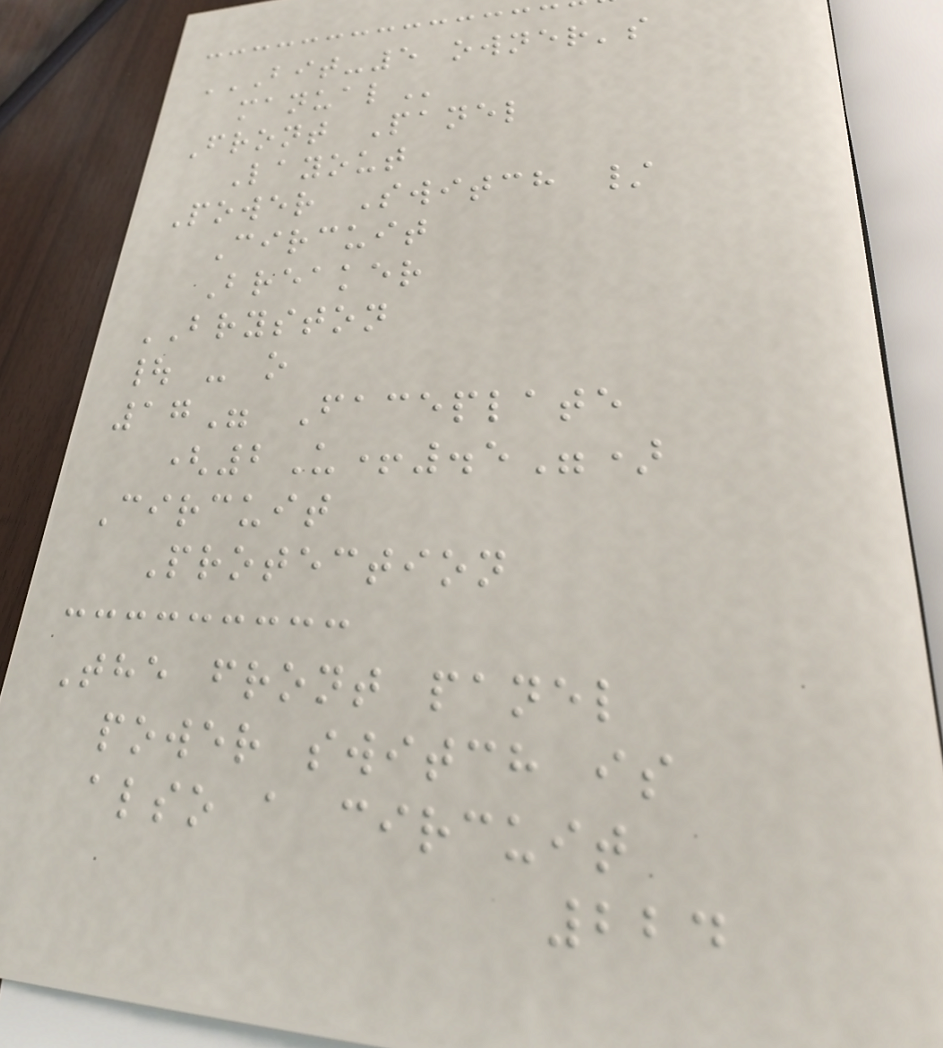BIT-5 OWNER'S
MANUAL
Front Panel
Layout
Power Switch /
Circuit
Breaker
BRYSTON
| - o
17" Faceplate
(2U+.5")
Circuit
Protection
The front panel
power switch is
also a circuit
224
